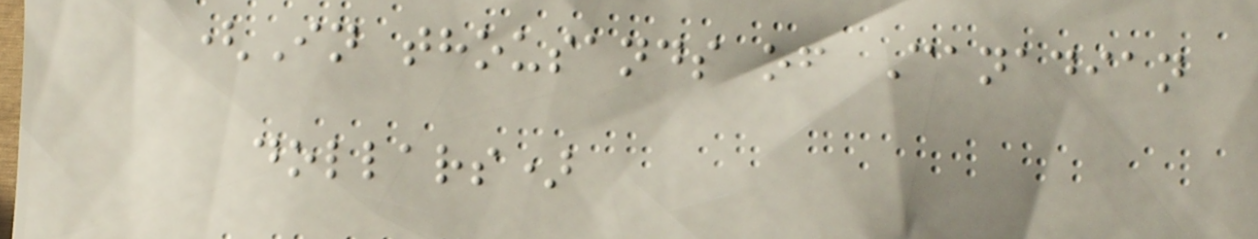(In thousands of Canadian
dollars)
